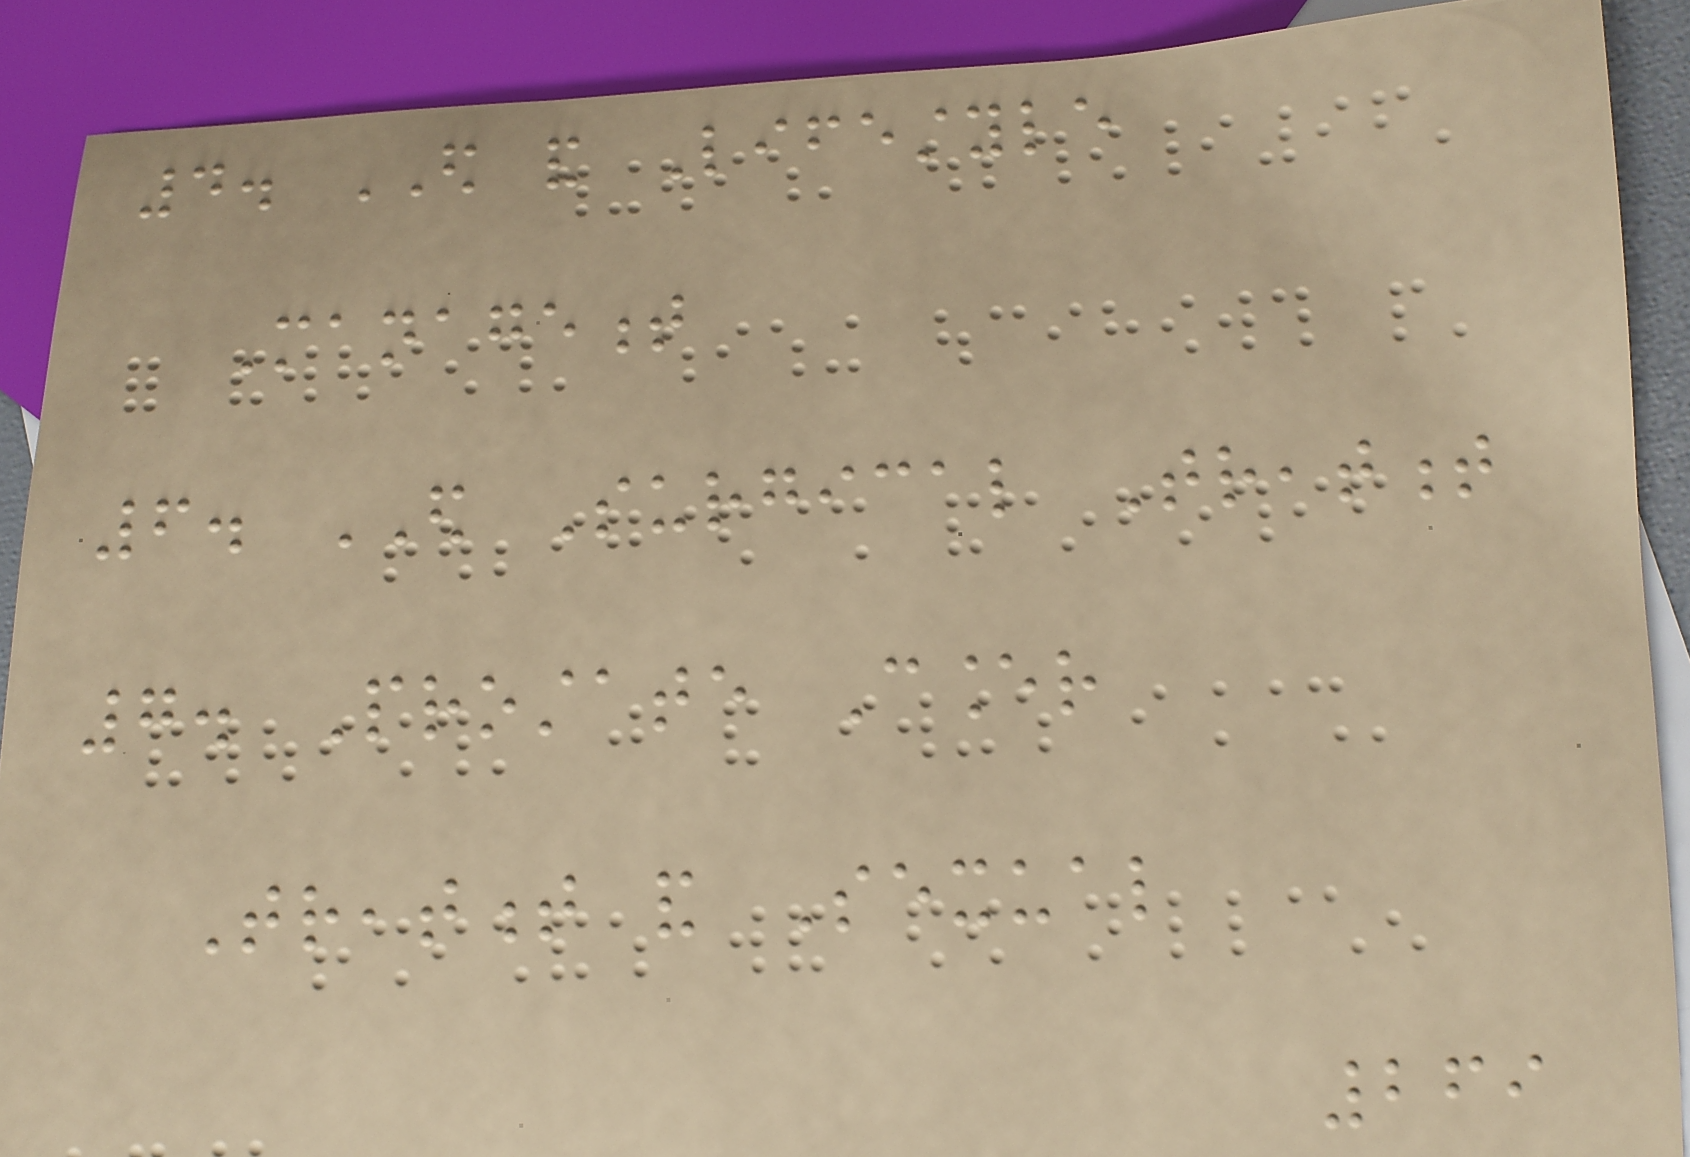4. ED and Lifestyle
Management
6. ED Surgical Treatment
7. Prostate Cancer
Treatment and Sexual
269
